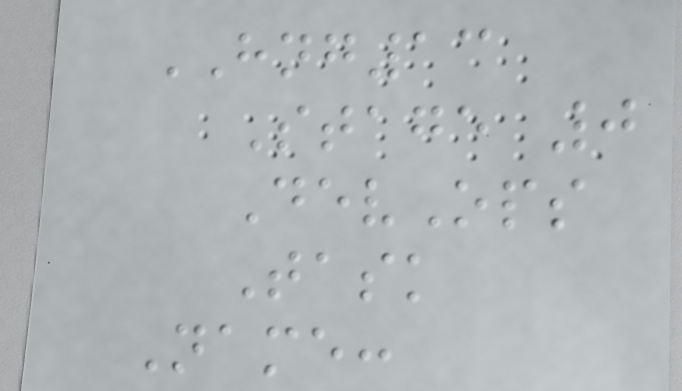HNG13
Stage 0
DevOps
Task
Name:
